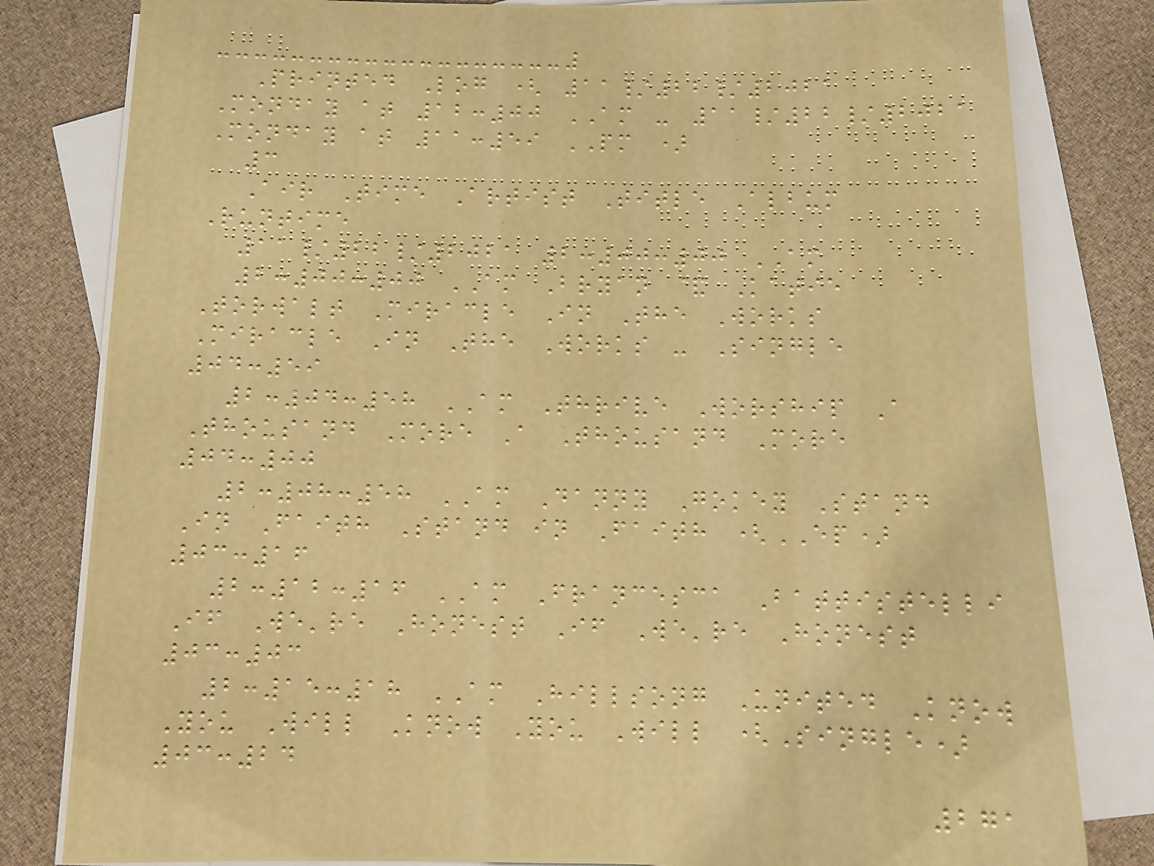Printed Log ( 11/22/2021
Monday at 12:00 AM - 11/22/2021
Monday at 11:59 PM )
3
Air Time Artist Title Album
Runtime
11/22/2021 2:00:00 AM
2:00:00 AM Bryan & Katie
Torwalt Miracle In The Works
Miracle In The Works - Single
04:59
2:04:58 AM Thrive Worship A
Thousand More A Thousand More
04:00
2:08:58 AM Danny Gokey Stand
In Faith Stand in Faith (EP)
03:16
2:12:16 AM Francesca Battistelli
If We're Honest If We're Honest
03:03
2:15:18 AM Hillsong United Know
You Will Know You Will (Single)
03:24
271
